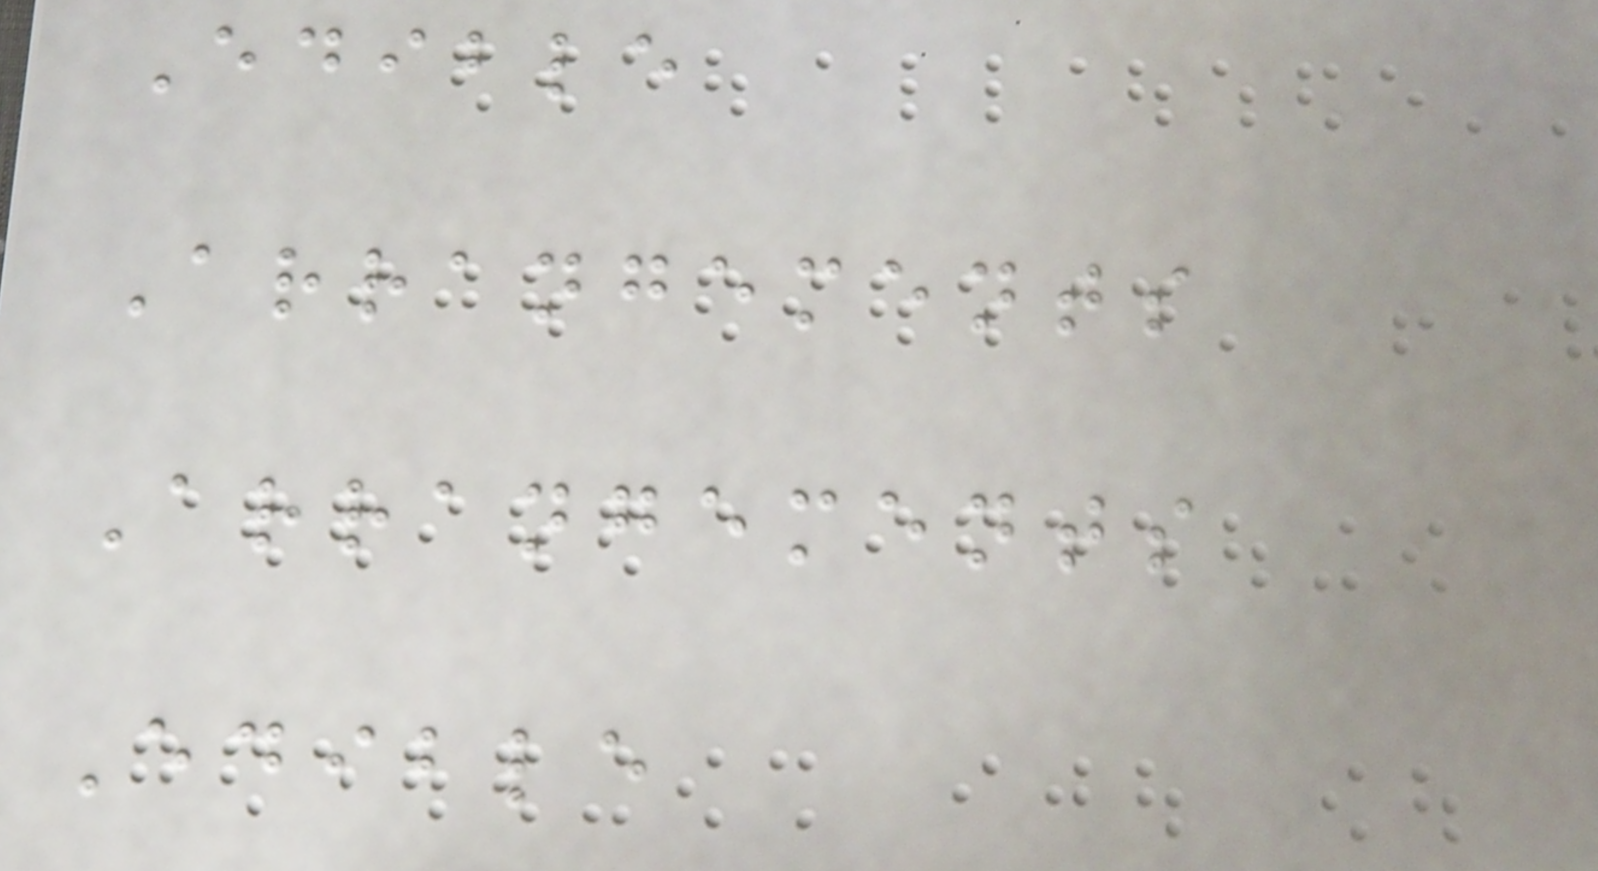Edible
Arrangements
Arrangements
Edible
